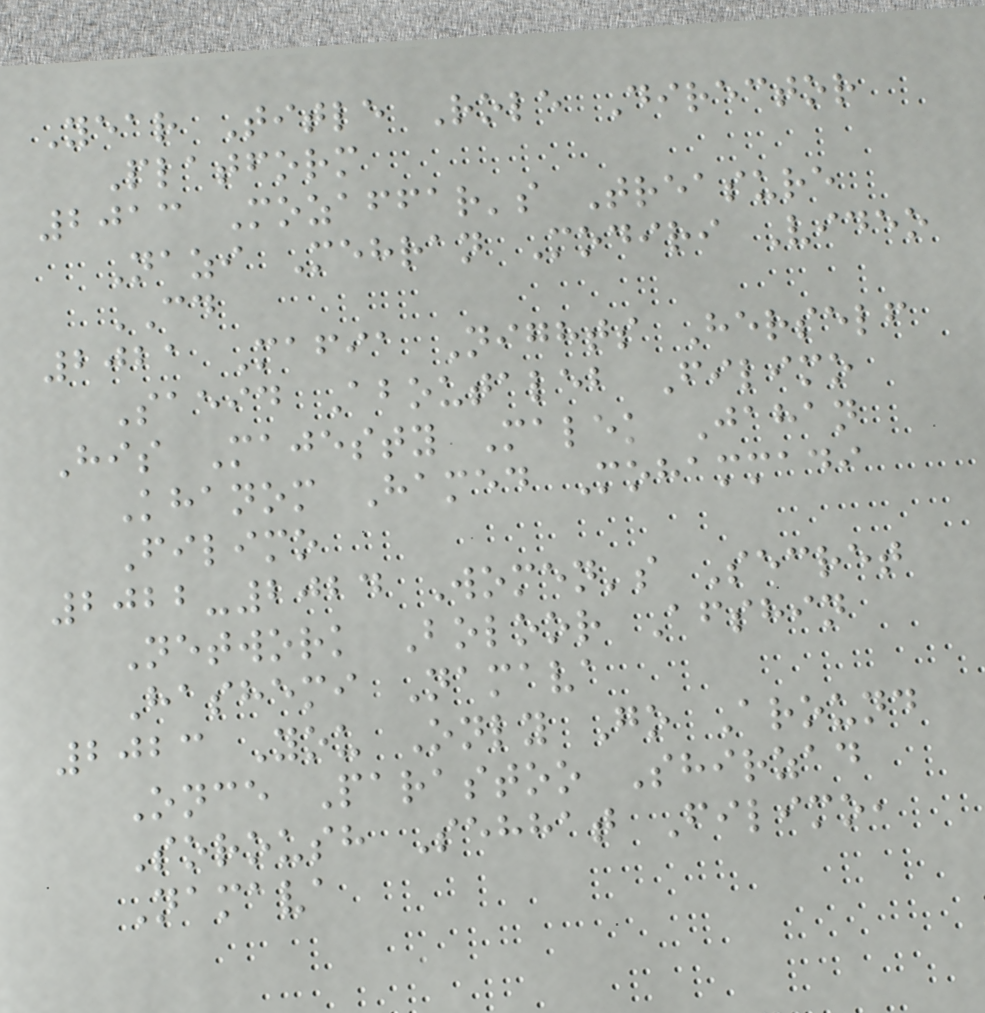Year Title Role Director
Platform
2013 Mozaffar's Treasure
Nazi Mehran Modiri Video
CD
2021 Mafia Nights Herself
Saeid Aboutaleb Filimo
His Majesty Malek Jahan
Khanom Hamed Mohammadi
Filimo
2022-2024 Women's Secret
Network Boloor Afshin
Hashemi Namava
2023 You Only Go Around
Once Parastoo Shirzad
Soroush Sehhat Filimo,
Namava
